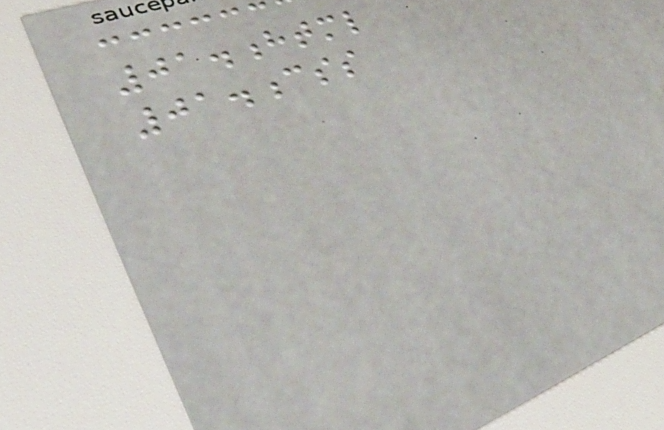01.html
01.css
